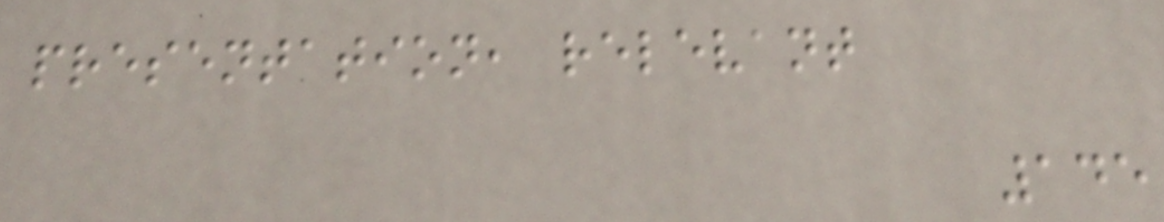presentation, relevant
145
